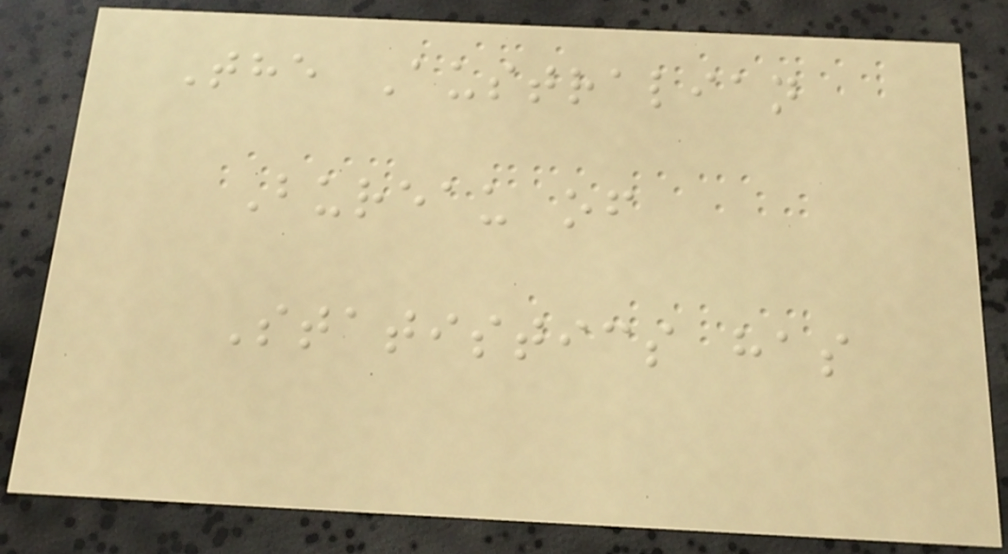The Australian
Bureau of
Statistics has
